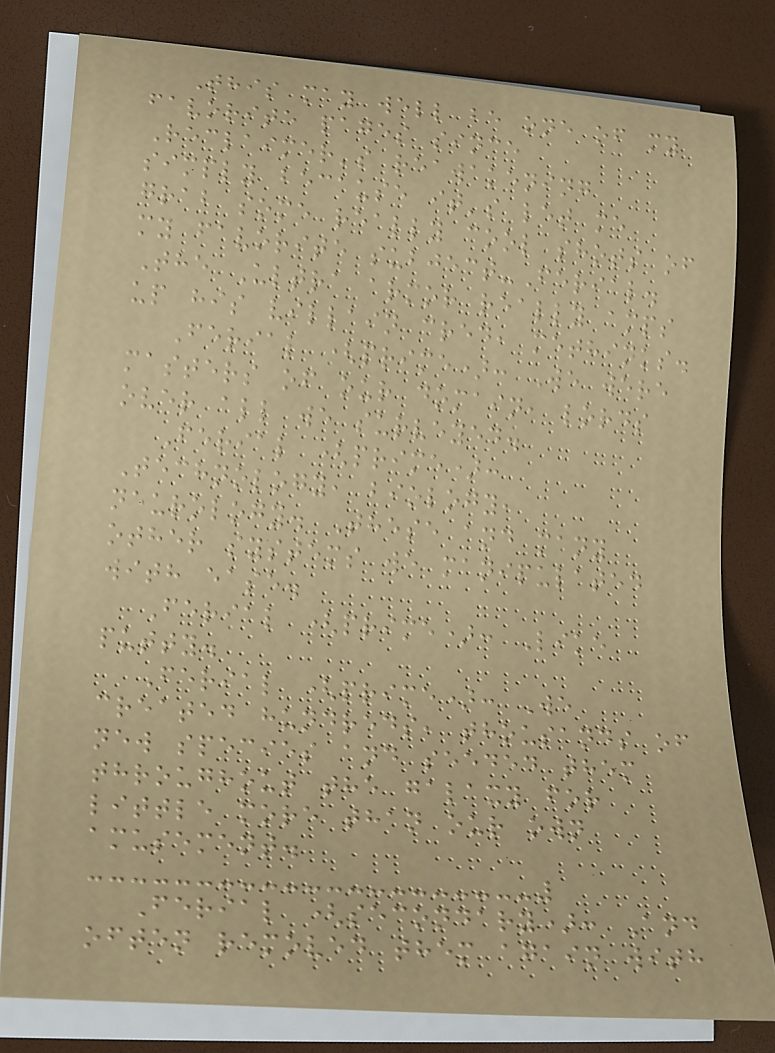This may well be one of my
favorite pages since
Reclaimer's reawakening
simply because it's let me
grab some really cool shots of
my favorite subject-Ferial.
The Ultra armor really amps
up his villain cred, methinks.
Ferial (prime): We were
masters of our domain, lords
over all we surveyed.
Ferial (prime):
Technology, biology,
neurology. These and many
other systems we manipulated
with ease.
Ferial (prime): Like
putty.
Ferial (prime): We
created hundreds, thousands of
new species and seeded them
throughout the galaxy for
little more than our own
amusement.
Ferial (secondary): And
often removed them again with
